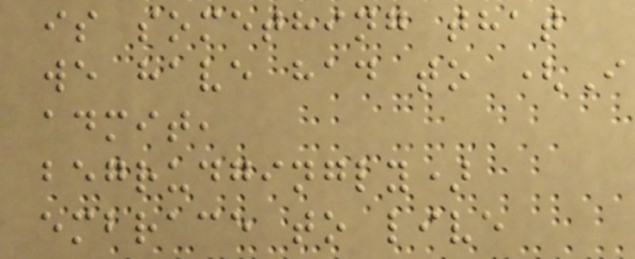is something that
we have had to (I
admit,
begrudgingly)
embrace to live
